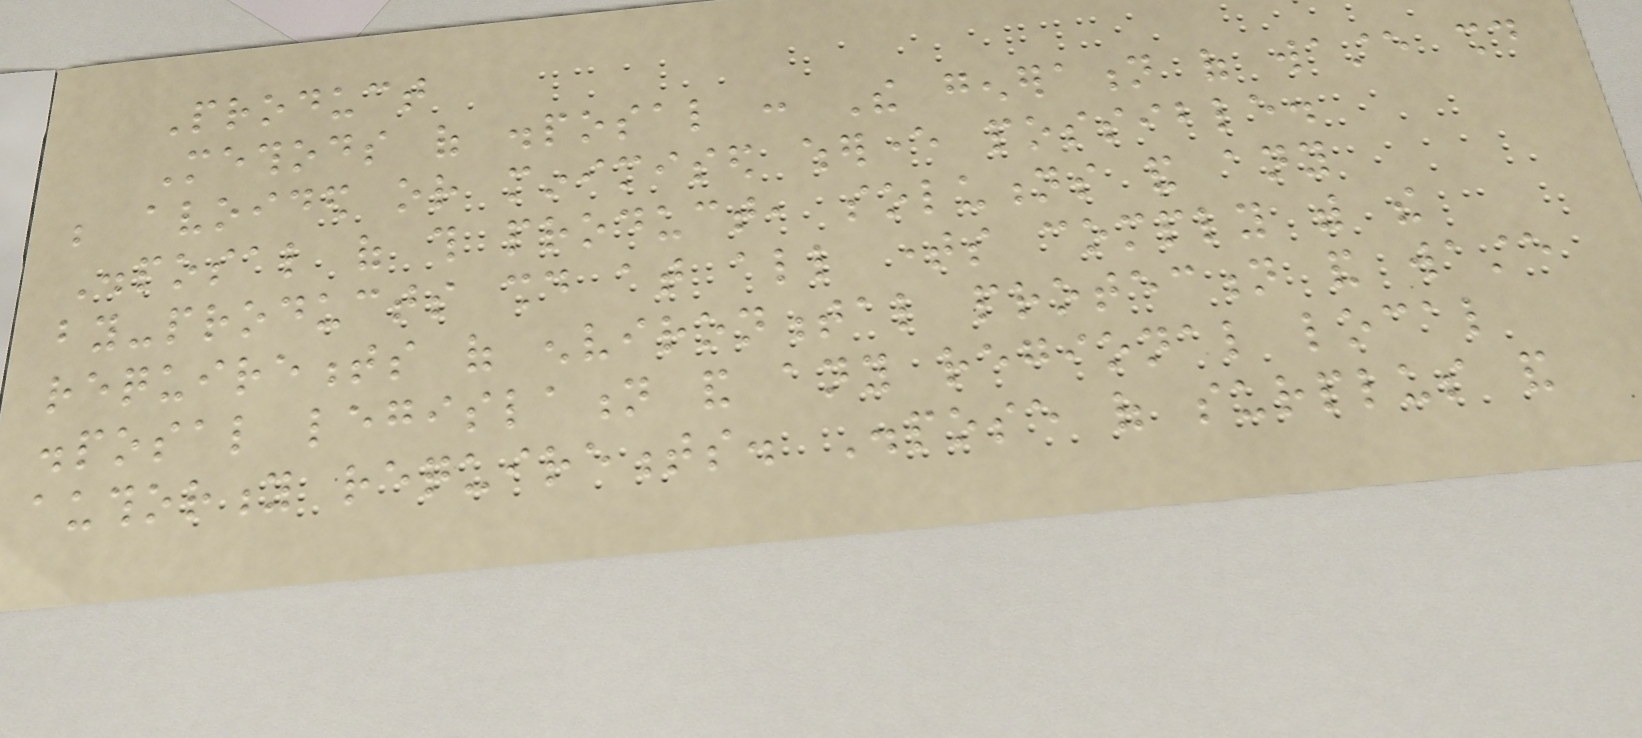Product
Methods of disposal : The generation of waste should
be avoided or minimised wherever possible.
Disposal of this product, solutions and any
by-products should at all times comply with the
requirements of environmental protection and waste
disposal legislation and any regional local
authority requirements. Dispose of surplus and
